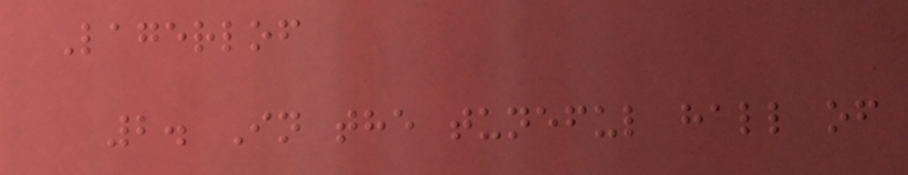Lagerlof
2. In the tuneful hall of
